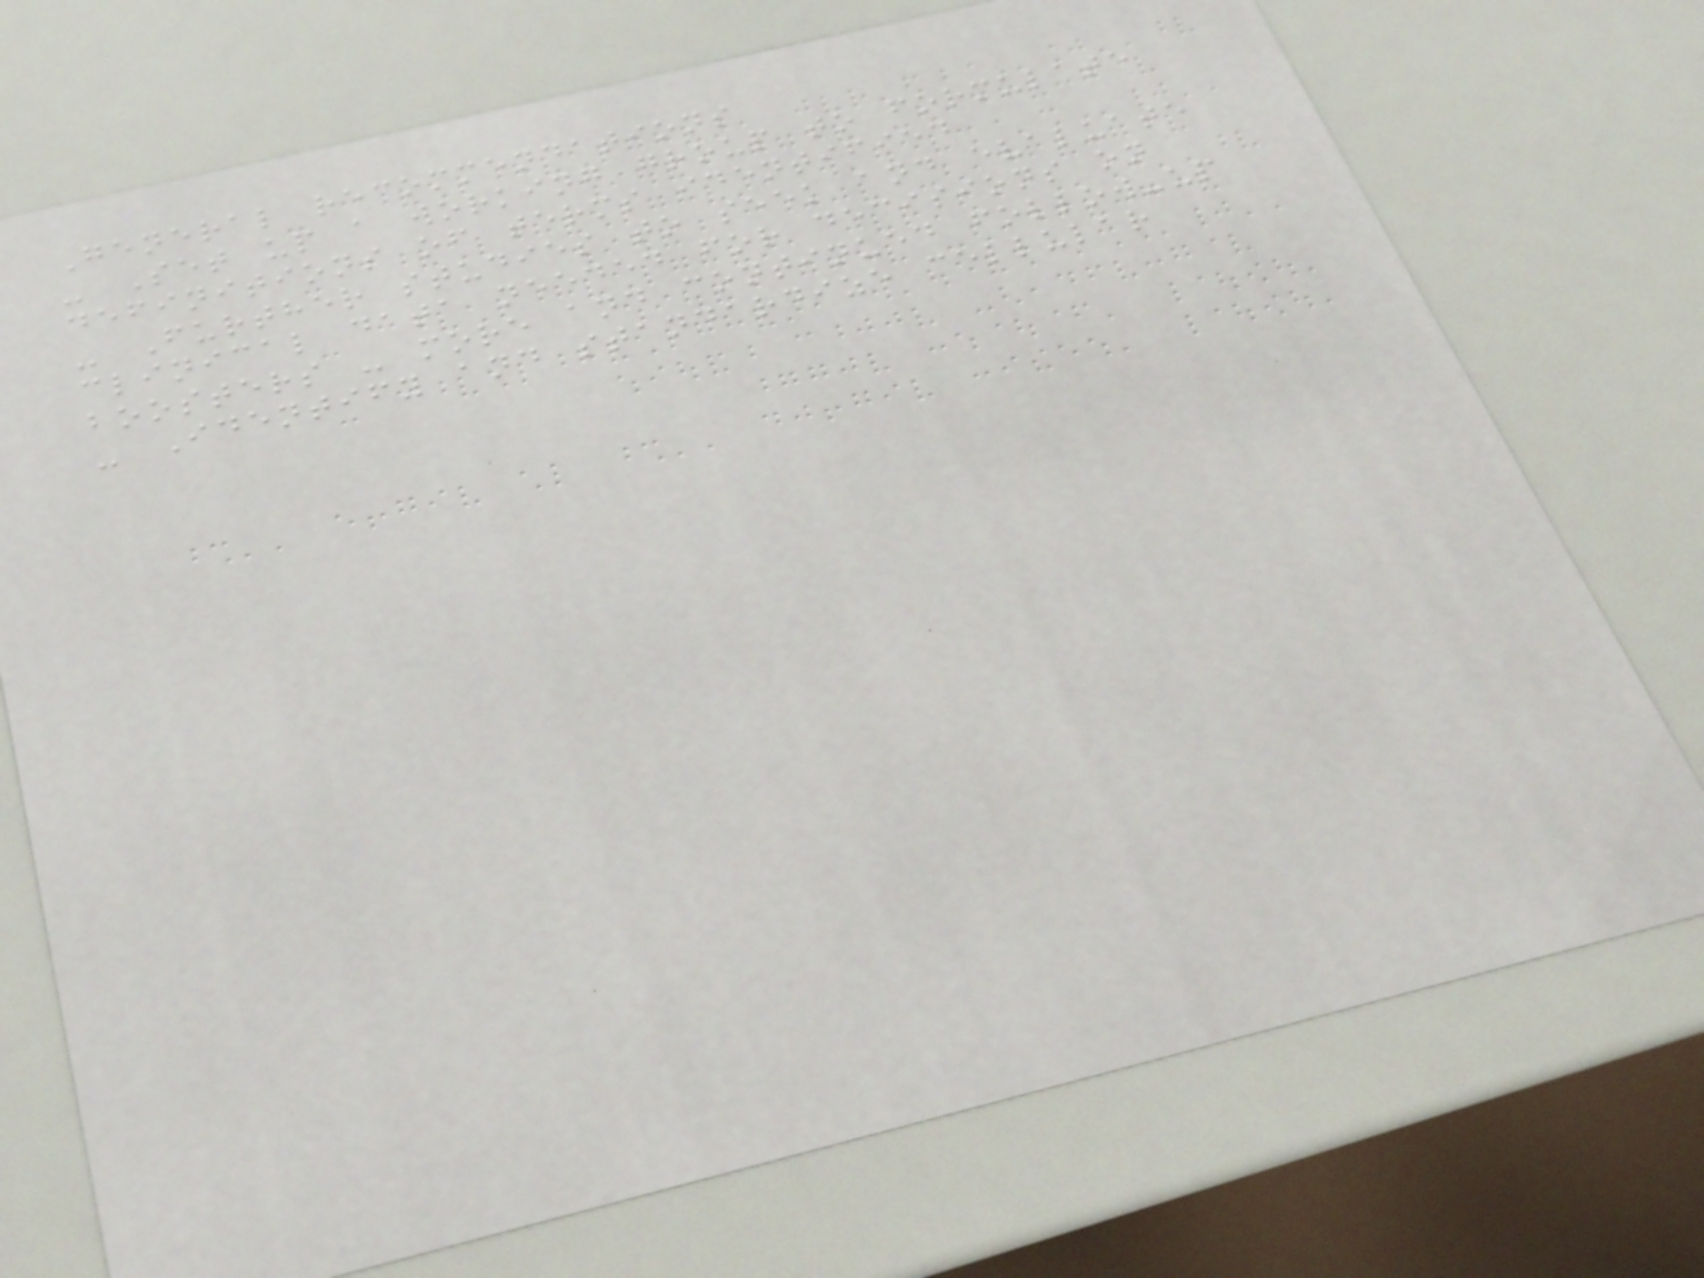General recommendations
- Set up a working group to formulate
definitions of terms identified
- Further studies to seek and evaluate
clinical data needed for decisions on
boosters - more and continued follow-up
- Identify and standardize cellular
